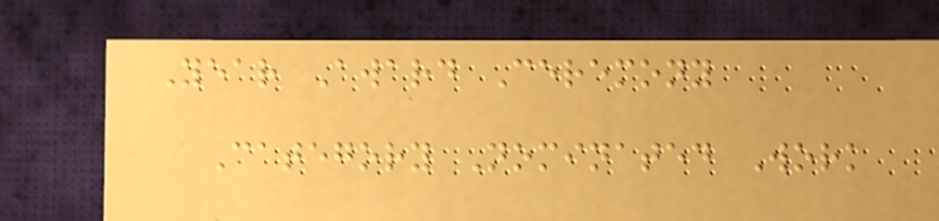Year Award Ceremony
Category Nominated Work
